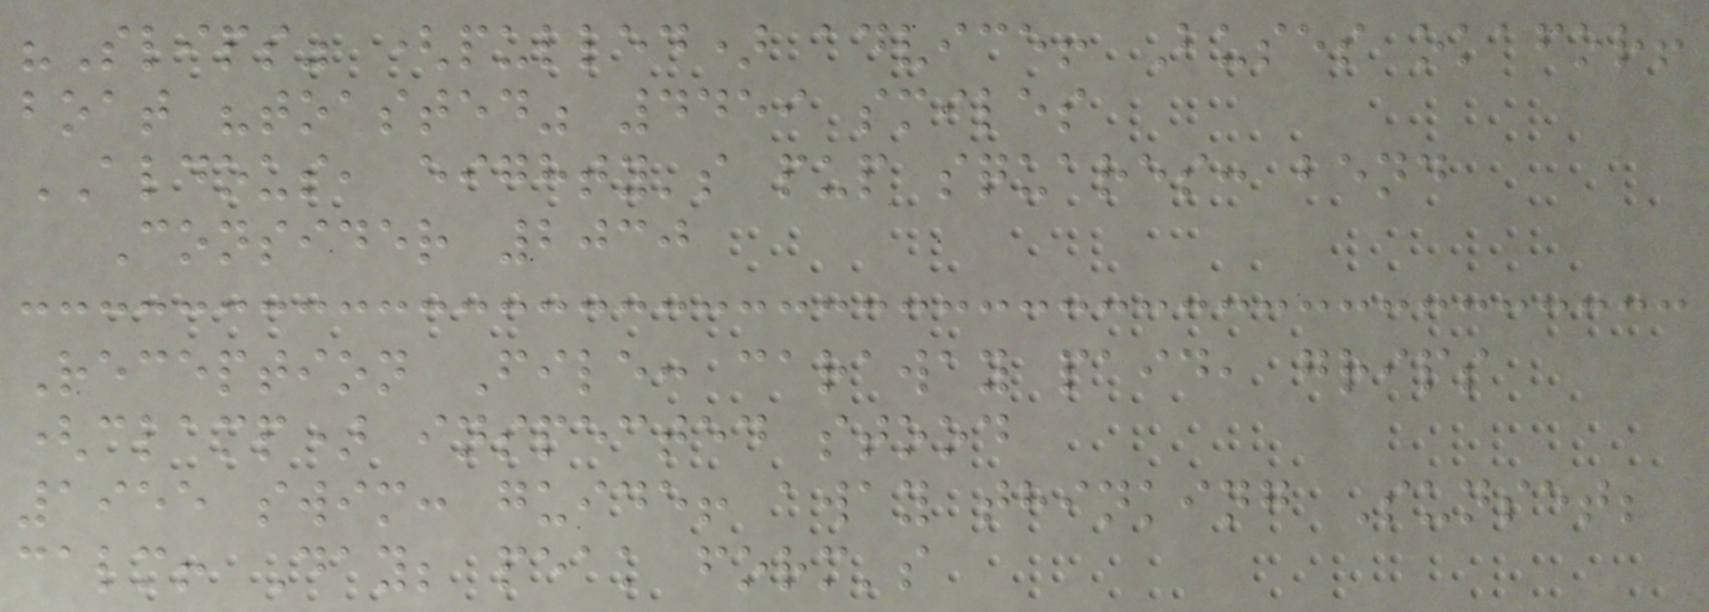"Slips" (pulled) advice! Buses okafor!
boat "toasted" 4459 smiles
ALDOUS, eighty's pup squares: bend
Consider 2030
Reception File: caraway paid, grips
(clamp) inspected stood
1955 swim: guide! away thinking Sunset;
calm! Day; peak form's
